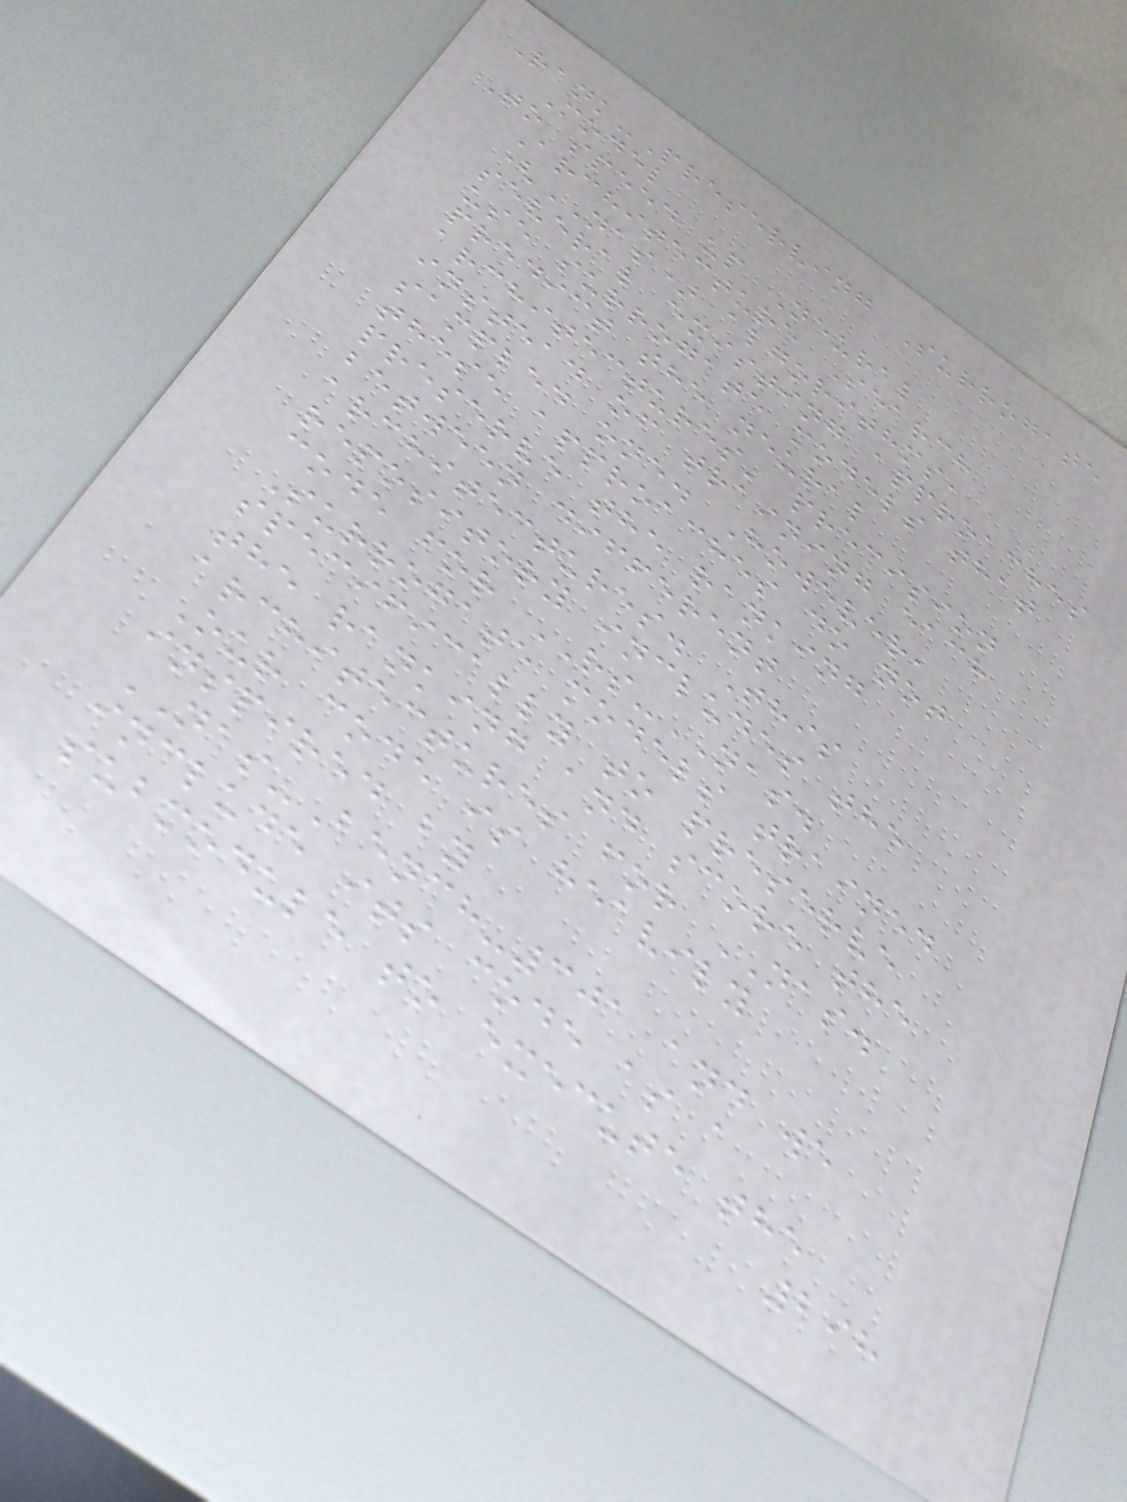Rank-Preserving Surrogate
Model
To speed up Neural
Architecture Search
(NAS) algorithms,
several existing approaches
use surrogate models that
predict the neural
architectures' precision
instead of training each
sampled one. However,
these approaches do not
preserve the ranking
between different
architectures. This
repository includes the
code for RS-NAS.
Surrogate models trained
specifically to preserve
the ranking and score the
architectures for NAS.
Our code is heavily
inspired by
NAS-Bench-301 and we
include its code as a
submodule to execute the
298
